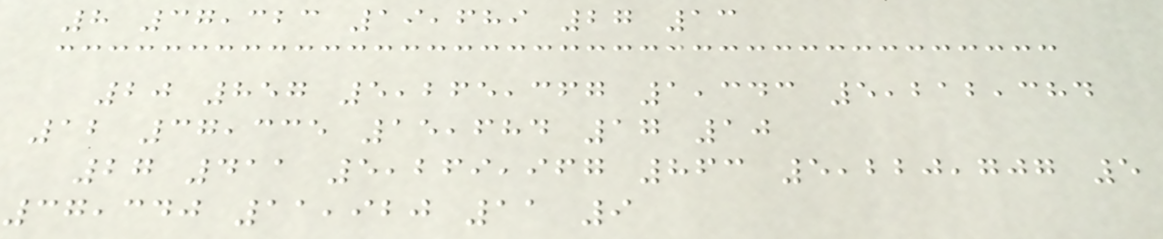8 37,323 19,689 27 13
20 857 5,265,367 1,343 5,212,384
12 37,335 15,684 17 10
27 411 5,269,967 863 5,220,707 5
37,340 11,920 11 9
